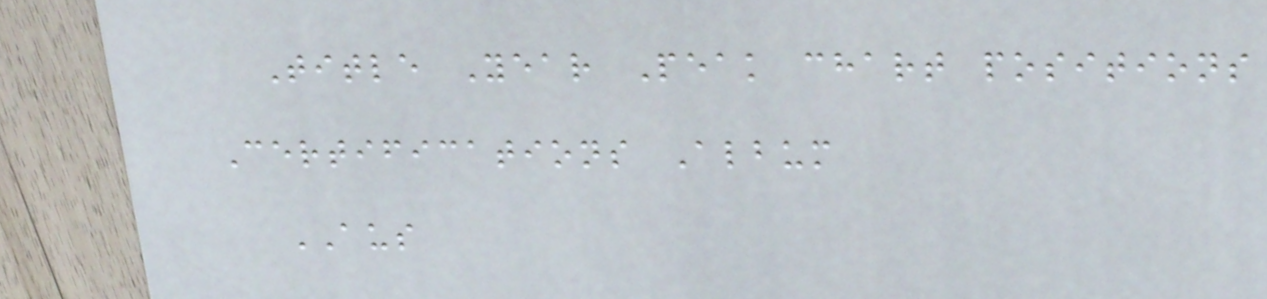Title Year Peak chart positions
Certifications Album
AUS
